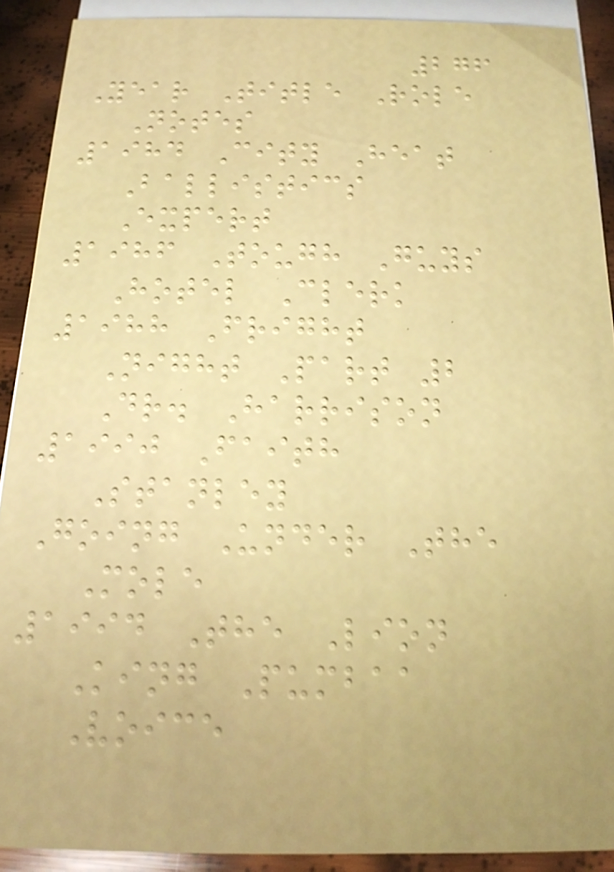276
Year Title Role
Notes
1984 City Heat
Ballistics
Expert
1986 Tough Guys
Hotel Clerk
1988 Fright
Night Part 2
Dr. Harrison
1990 Faith
Stanley
Going Under The
Mole
1994 The Lion
King Pumbaa
Voice
